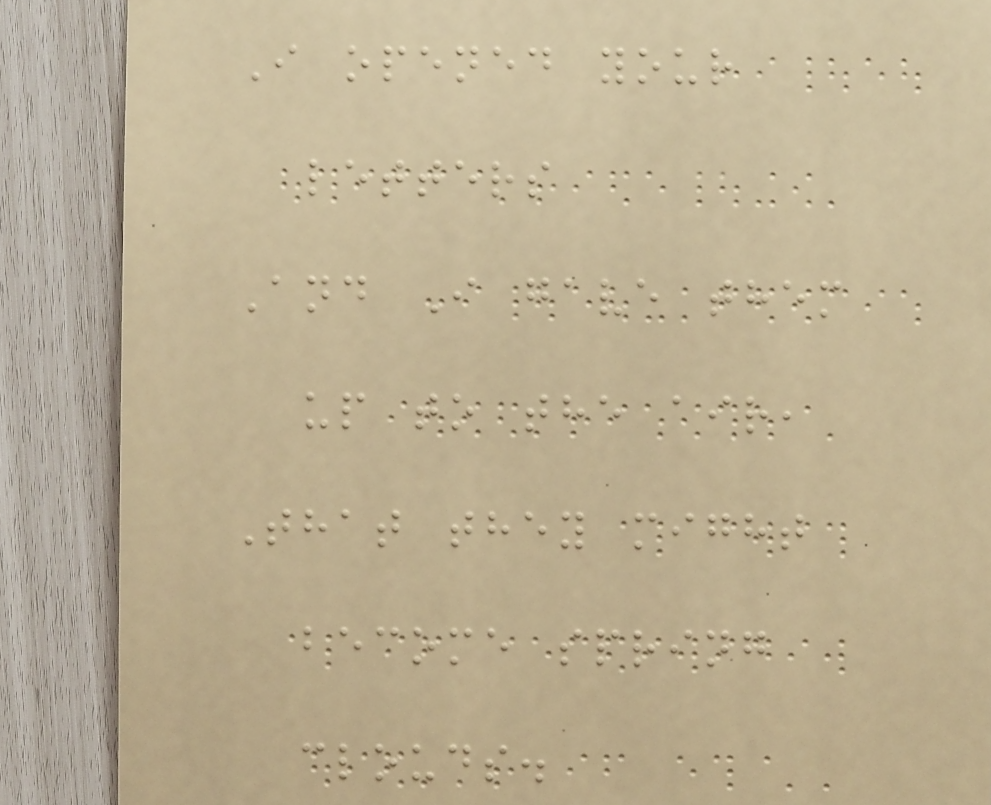I opened your
letters
And I gave them
up to the air,
That they might
become spring
clouds.
